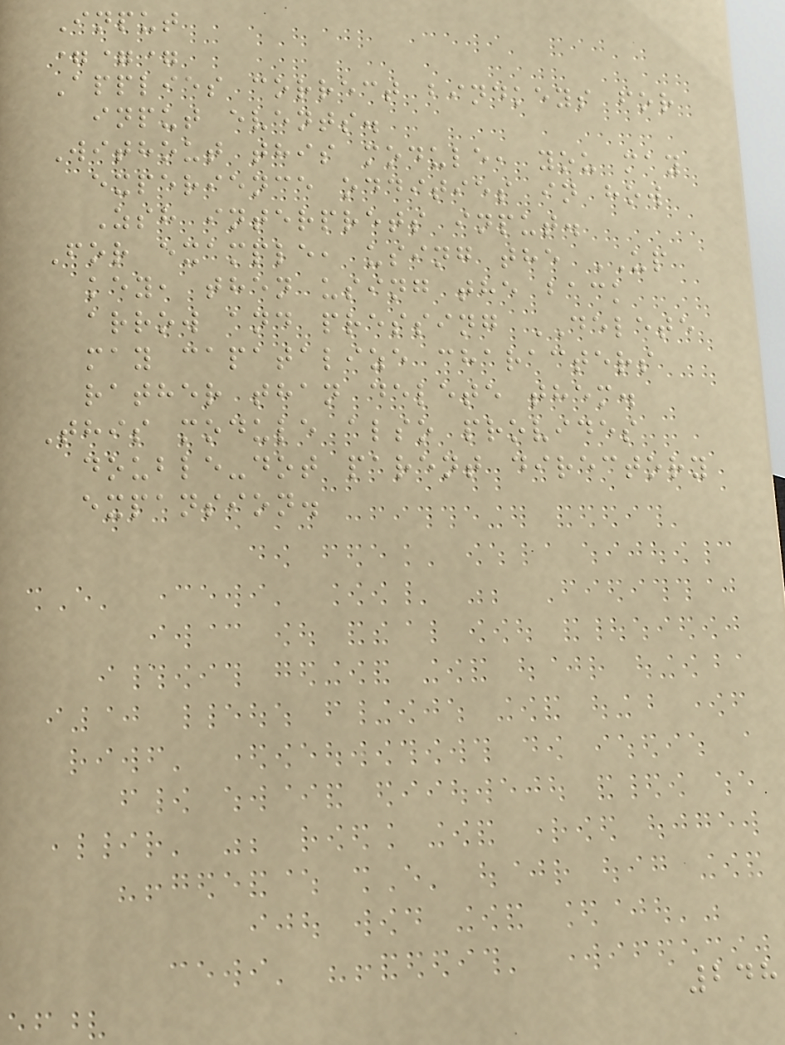Input
===
Applies correct bindkeys for
input events.
Without this module, you may
experience oddities in how
Zsh interprets input.
For example, using the UP
key, then using the back
arrow and pressing DELETE
may capatalize characters
rather than delete them.
This module also provides
double-dot parent directory
expansion.
248
